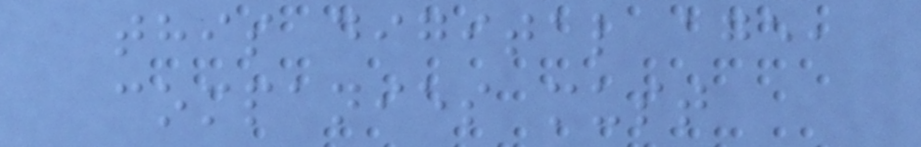this digital age,
companies must
